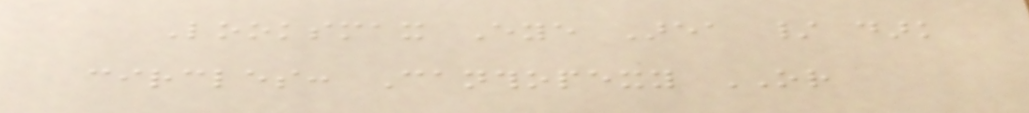Looksmax Eye Area / dark
circles: Canthopexy OR
